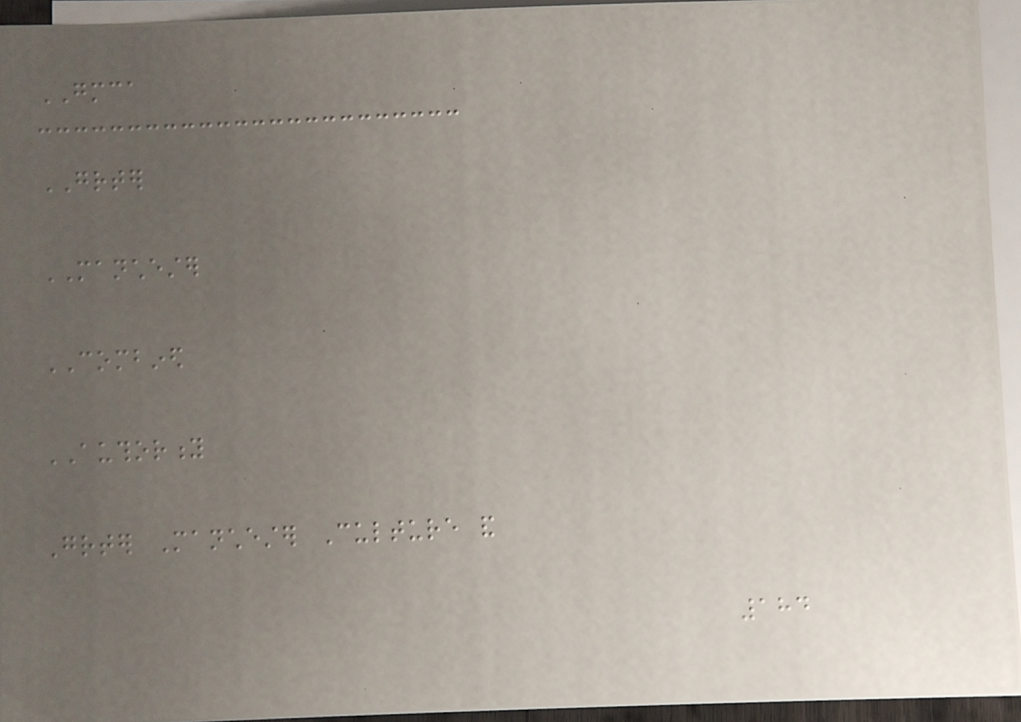GMCA
GREATER
MANCHESTER
COMBINED
AUTHORITY
Greater Manchester Culture and
184
